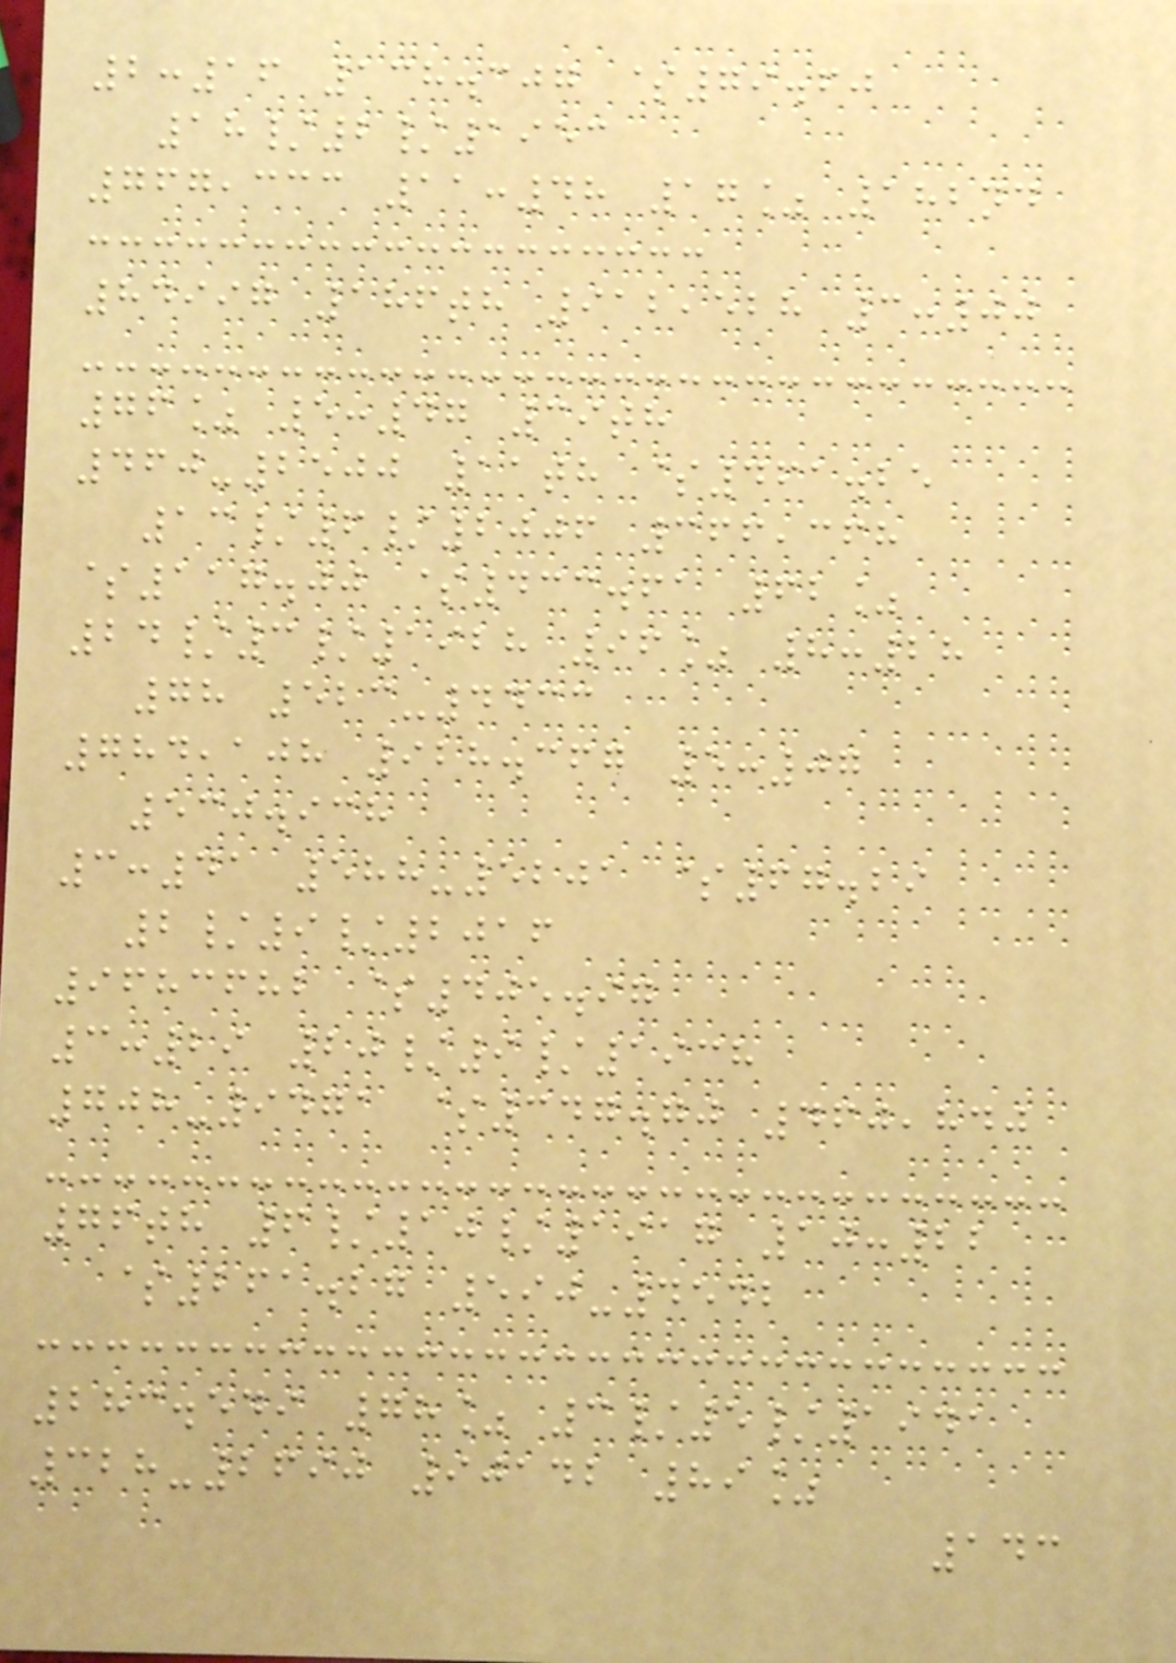2:16 138.307 $79.60
18/2/1953
767,333 11:48 17% 182nd
84997 186th 912,528 3:00
76% 5:47 39th
460-2500 11th $461.25
13/6/2006 366,368
$117.00 $433.61 62%
24/3/1928 96% 8:28
78 523-4433
784,108 928.367 5:07
530.938
3:41 588-5201 $67.29
2/9/2016
9683682 $405.97
3:29 20/9/1938
708-9471 $347.70 460,840
76th 6/10/1917 10:22
$261.27 590-4542
283.549 78% 3/5/1941
328-2690 90142 89%
143
